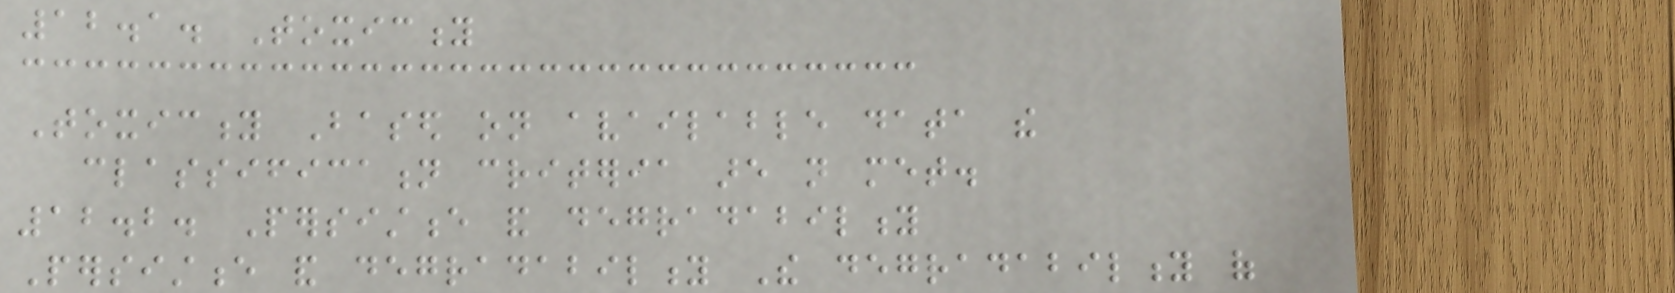12.1. Toxicity
Toxicity Based on available data the
classification criteria are not met.
12.2. Persistence and degradability
Persistence and degradability The degradability of
